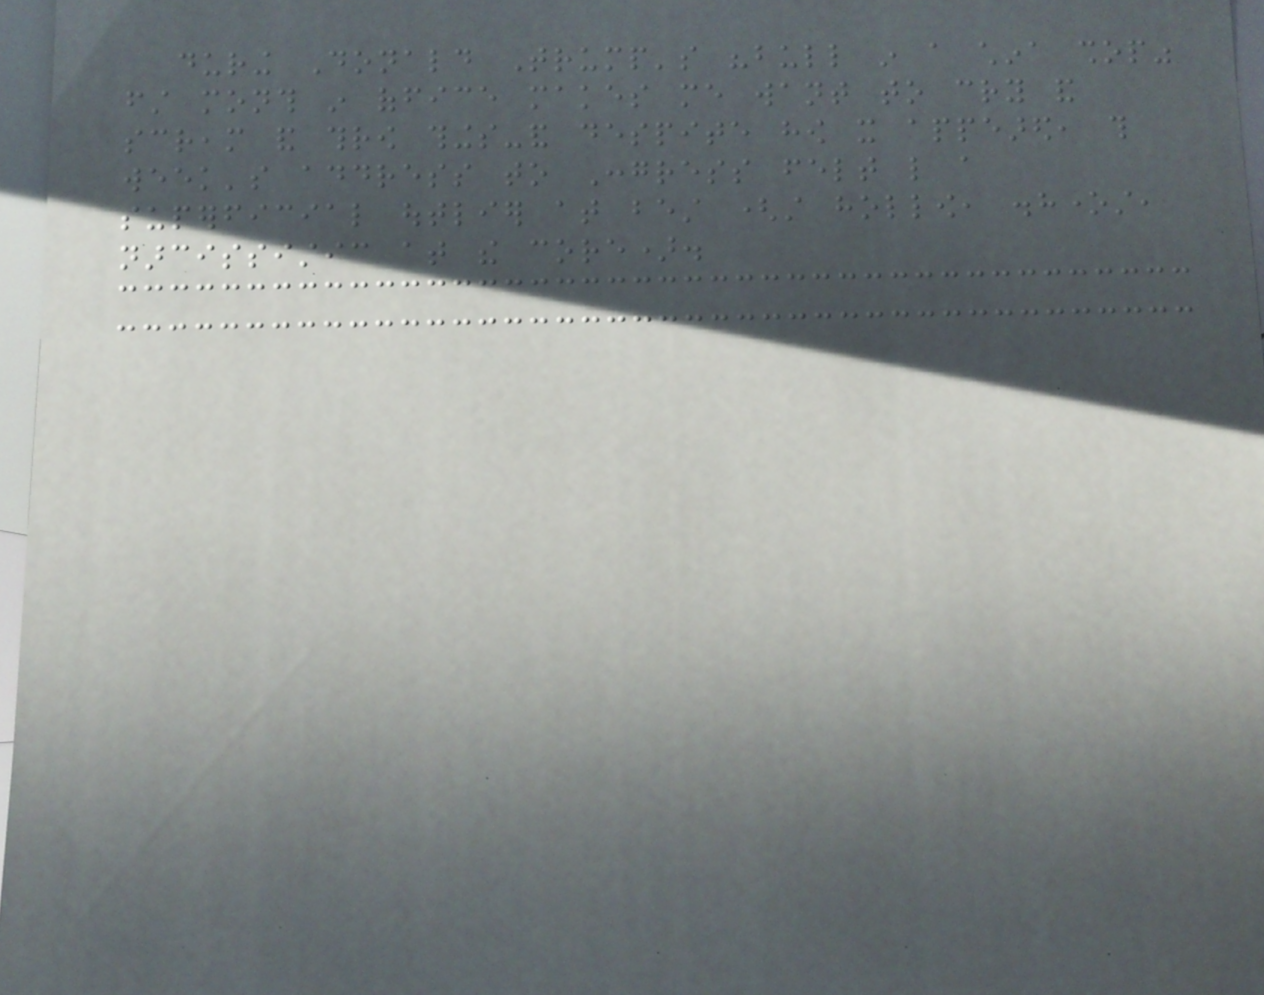during Donald Trump's "bull in a china shop"
first month in office makes me want to cry and
scream and throw things-and despite how it appeared, this
week's address to Congress felt like a
superficial outlier at best (still hollow, dishonest,
narcissistic at the core).
